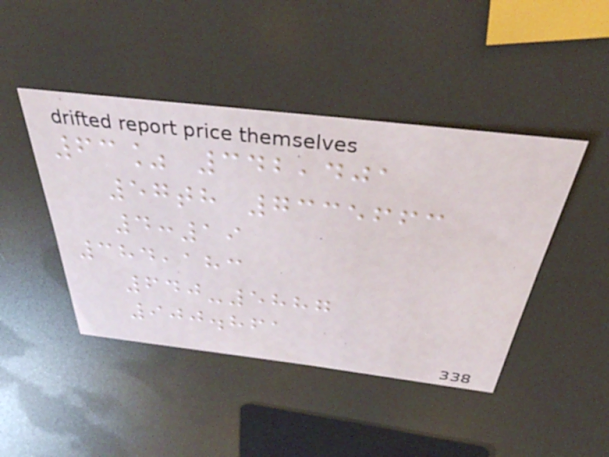63% 342,401
57th 7335663
4:19
384,183
640-5887
900.861
